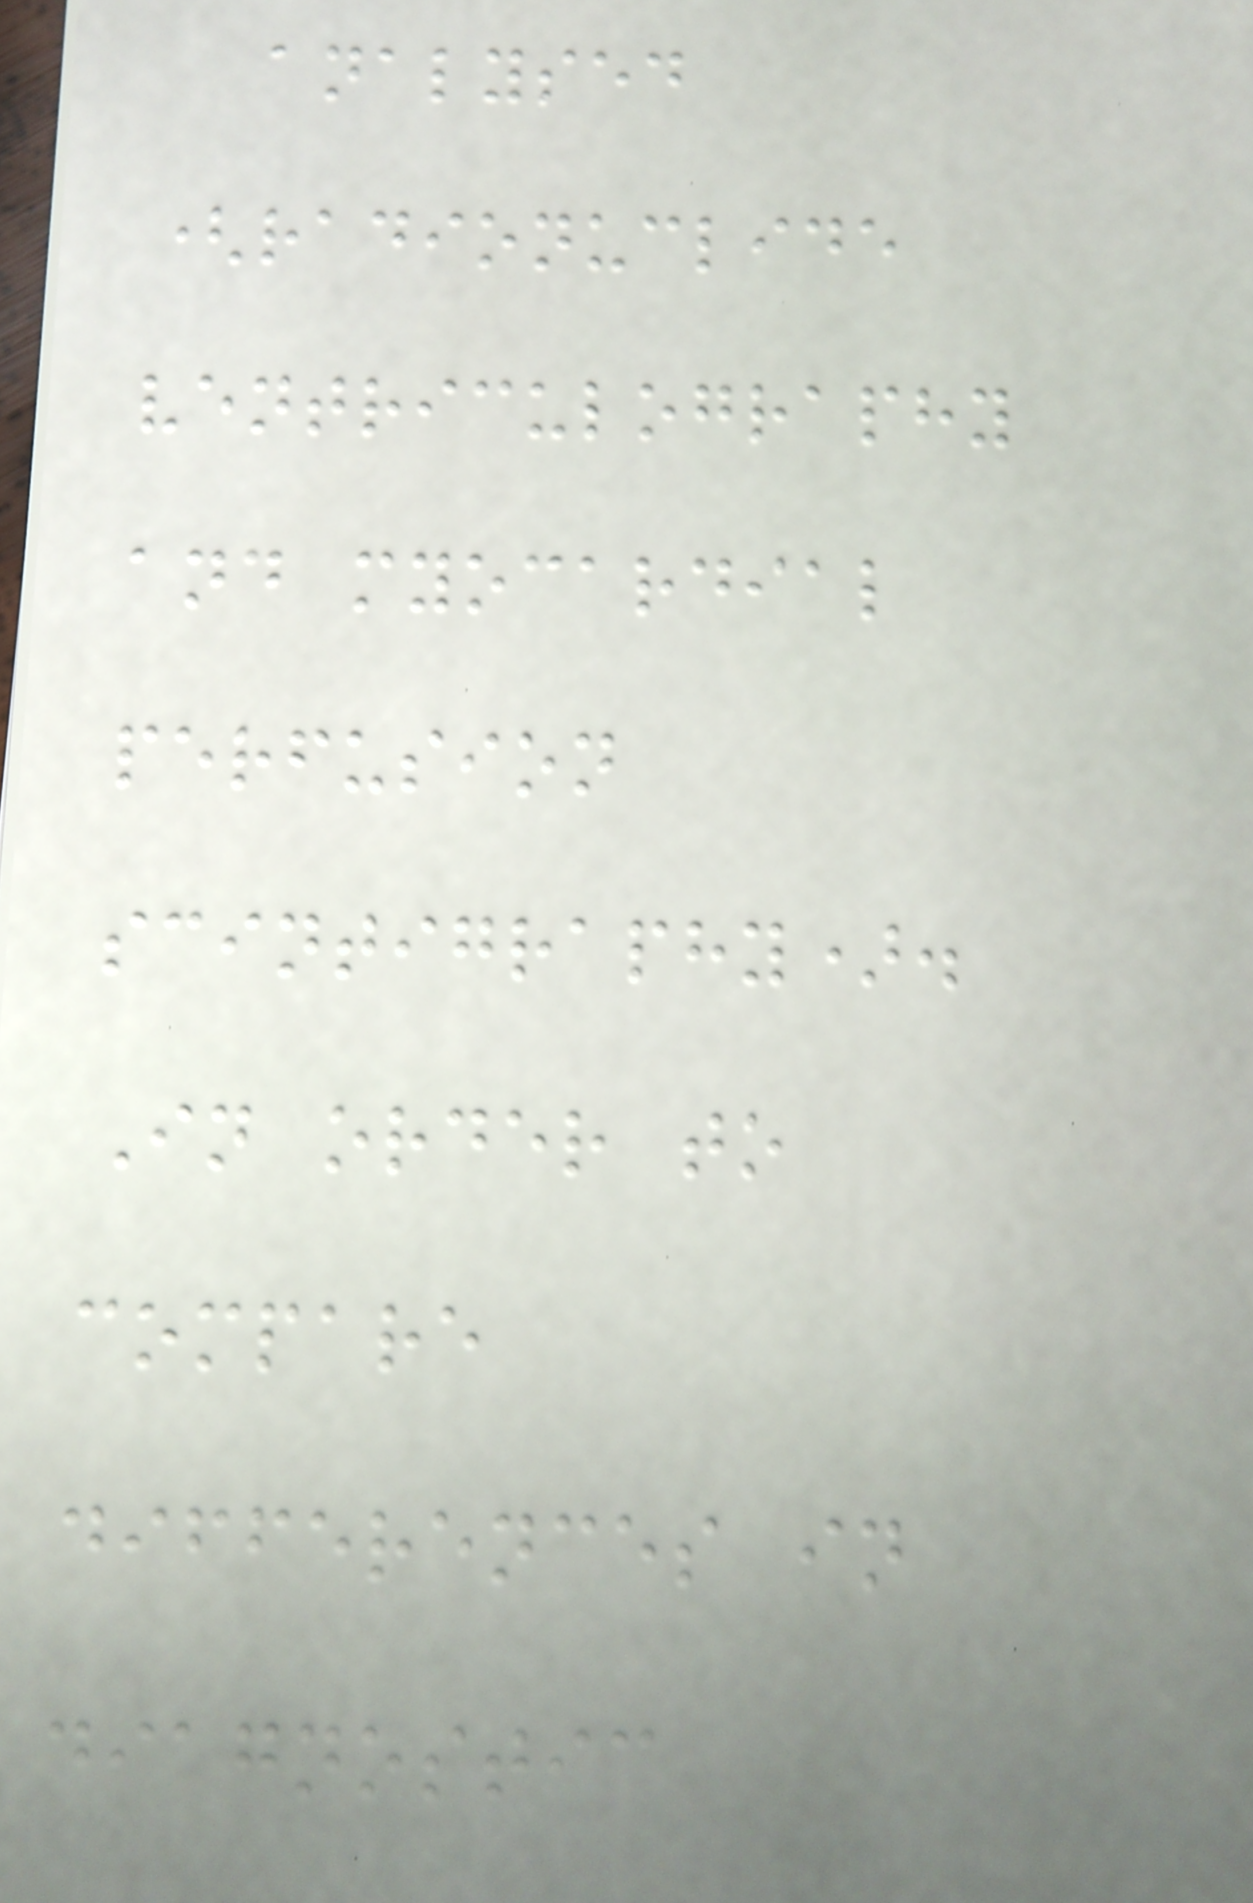analysed
(radionuclide
ventriculography
and myocardial
perfusion
scintigraphy).
In order to
compare
differences in
diagnostic
